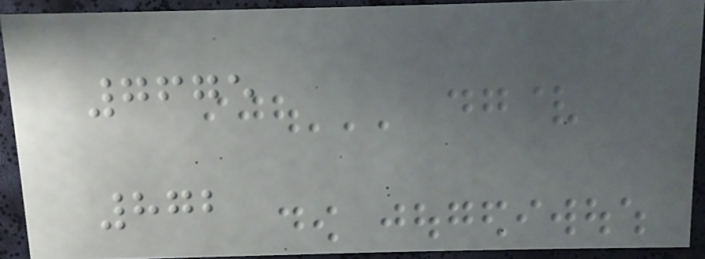7675
872
